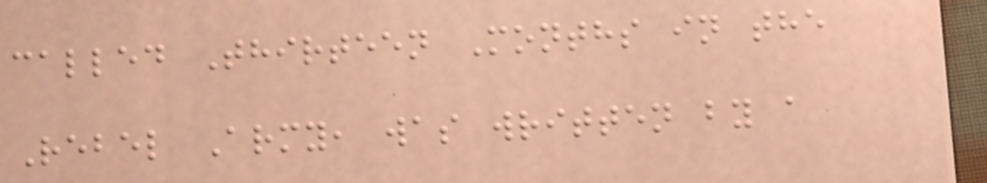called Thirteen Months in the
Rebel Army, was written by a
